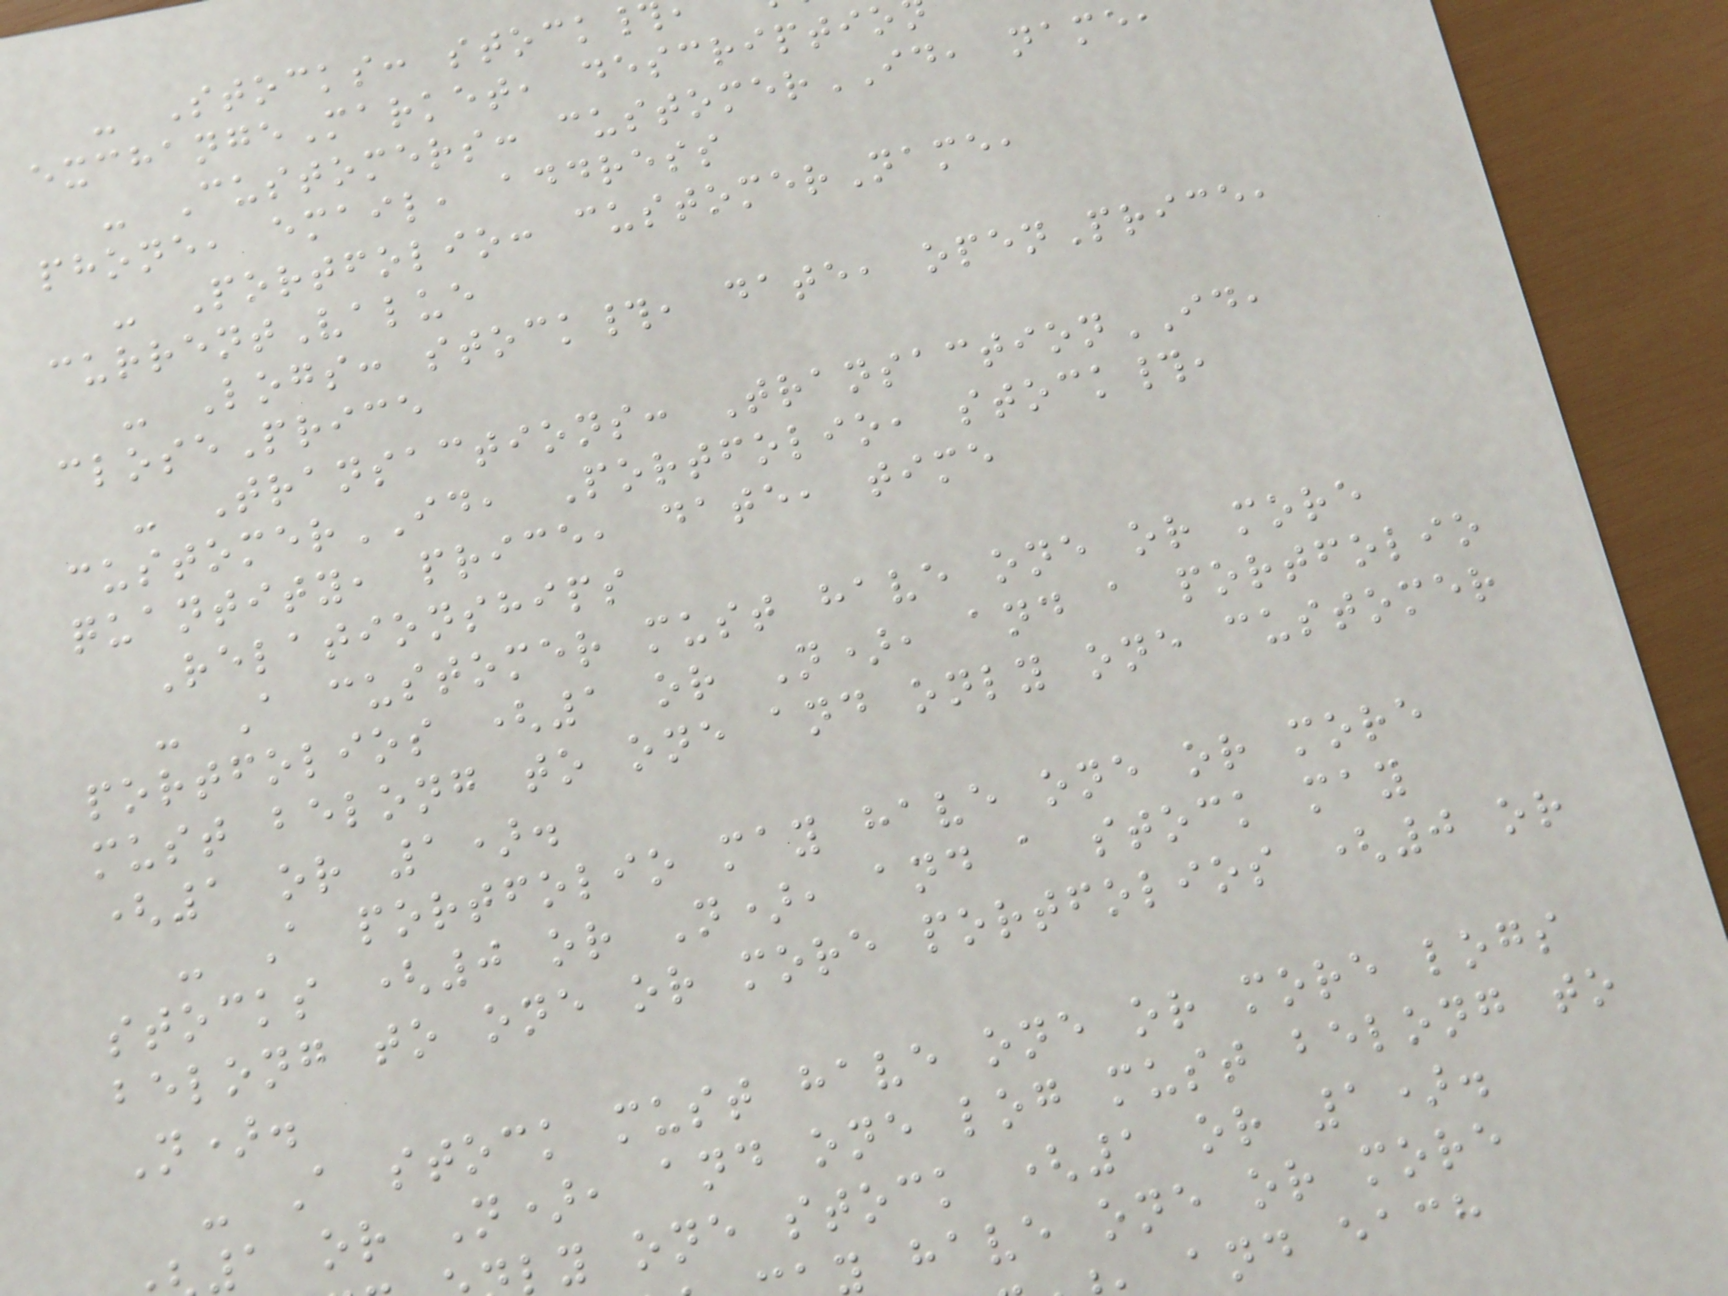- Stocks: stock
exchangeMarket, descriptio
- Customers: customerID, name
phone, email, address
- Portfolio: customerName,
currentValue
- Logs: stock#, date, openPrice,
closePrice
- Transactions: TransactionID,
customerID, Portfolio, stock#,
quantity, price, date, time
Relationships
- A customer must have one or more
portfolios (1 or N), and a portfolio
must belong to one and only one customer
(1 or 1).
- A portfolio may have one or more
stocks (0 or N), and a stock may
belong to one or more portfolios (0 or
N).
- A stock must have one or more logs
1 or N), and one log must belong to
y one stock (1 or 1).
have one or more
